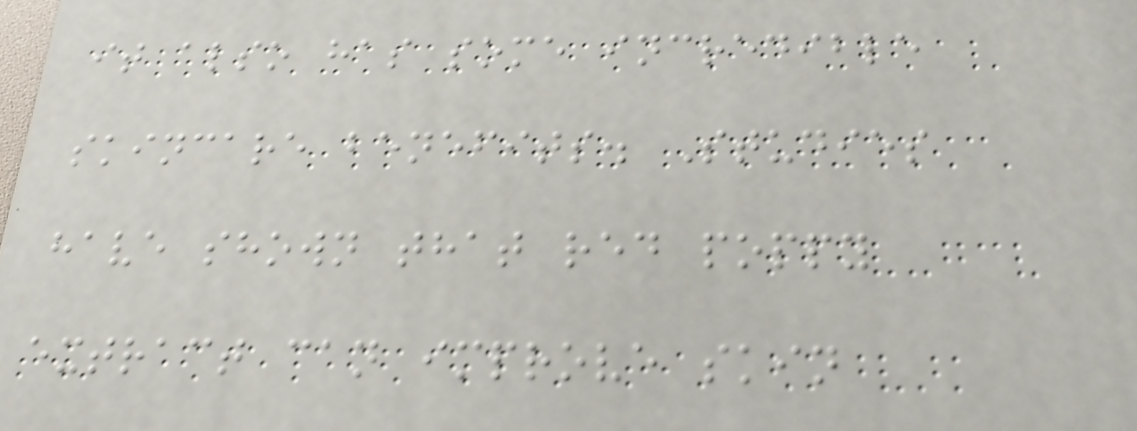it also has some incredible
skincare benefits. Studies
have shown that red poppy
extract can improve skin
